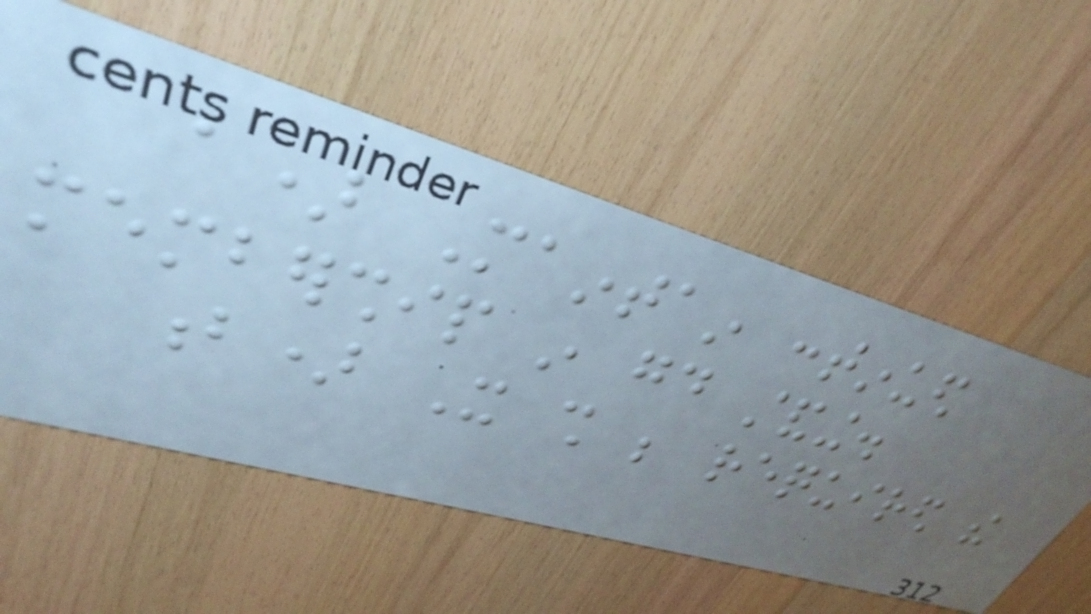a) Maintain continued
membership in good standing.
b) It shall be required the
